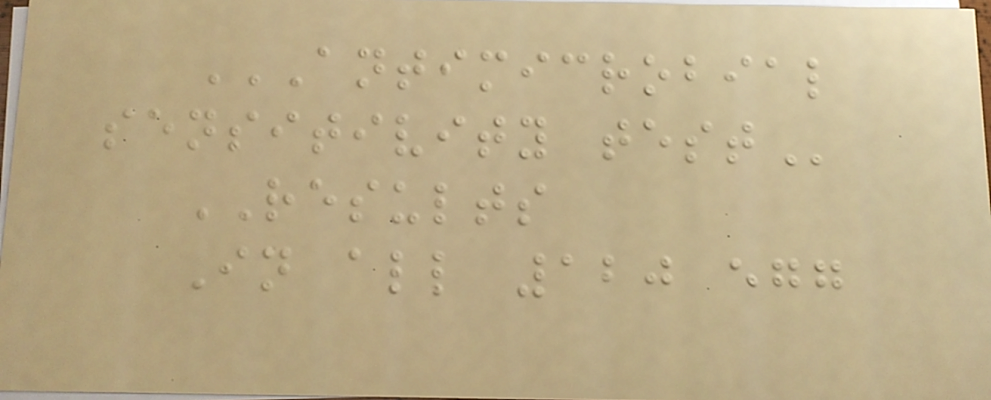ANTIMICROBIAL
SENSITIVITY TEST
RESULTS
In all 120 egg
